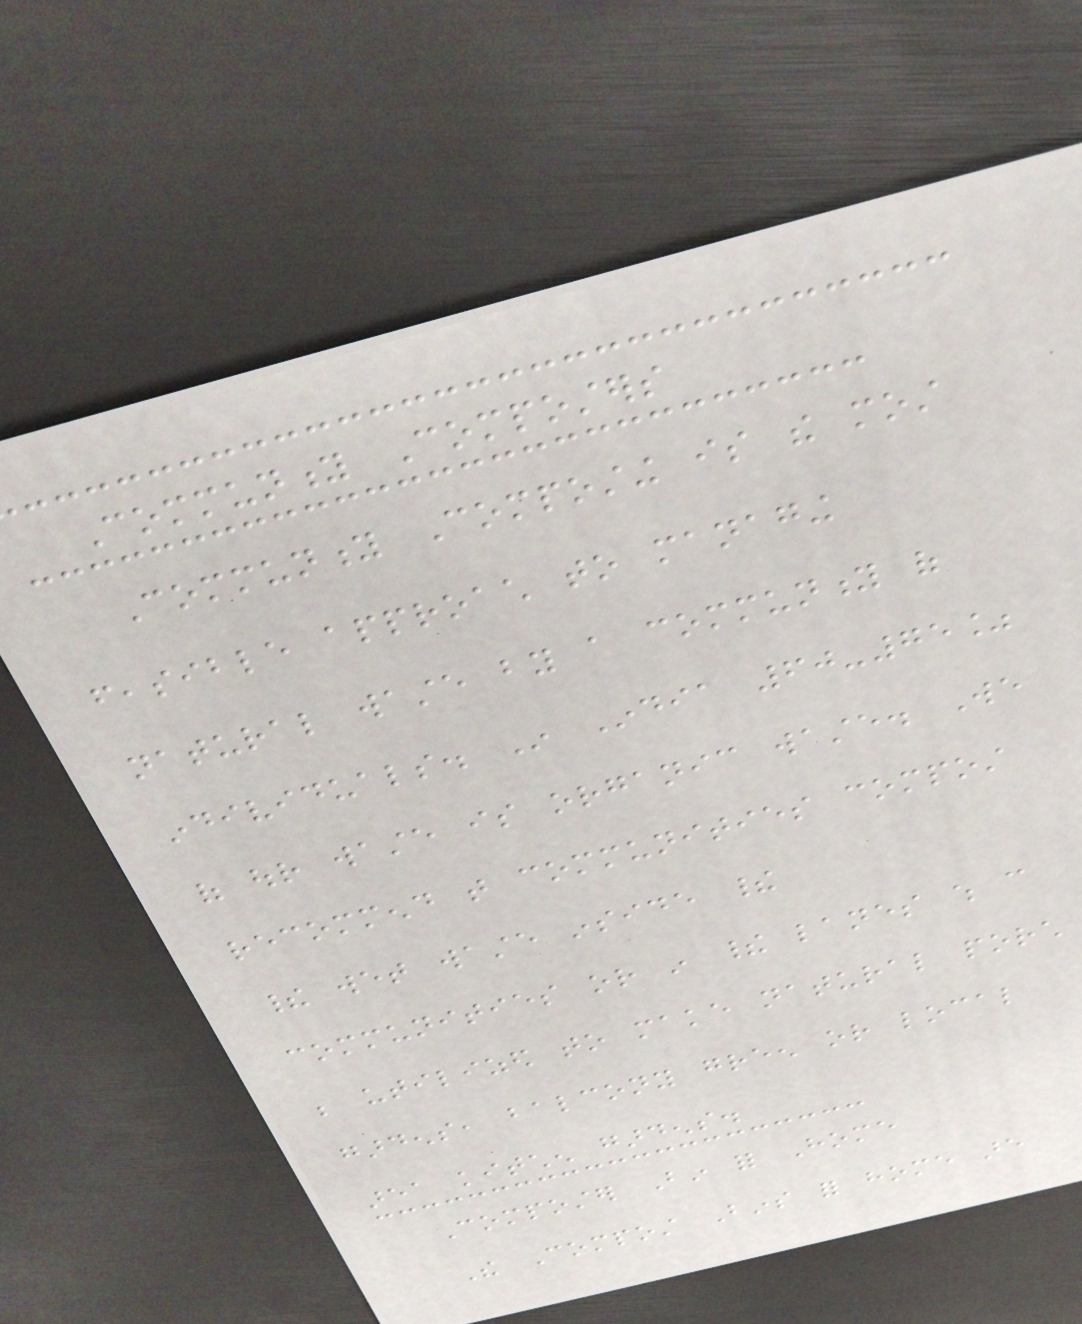Community Composters
Community Composting is the most
feasible approach to managing
natural waste by a community of
individuals. In India 60-75%
of our waste is organic waste. We
recommend that communities compost
their wet waste inside their
communities or in their lanes which can
be utilized to make natural porch
gardens, balcony green or local
area kitchen gardens.
Composter Bin for Home
The Compost Bins for home are
